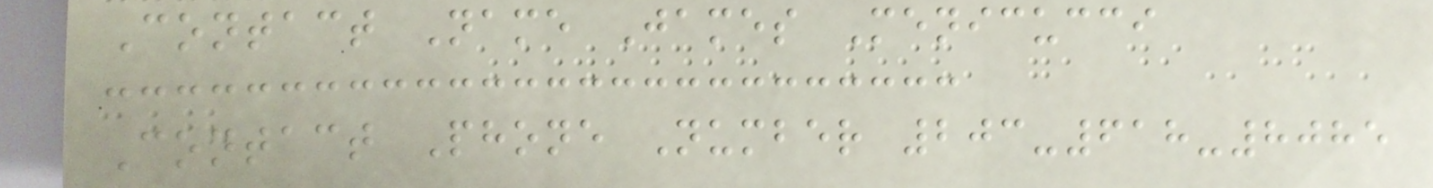Contact Name James Menicucci
Contact Phone Number 203-618-8085
